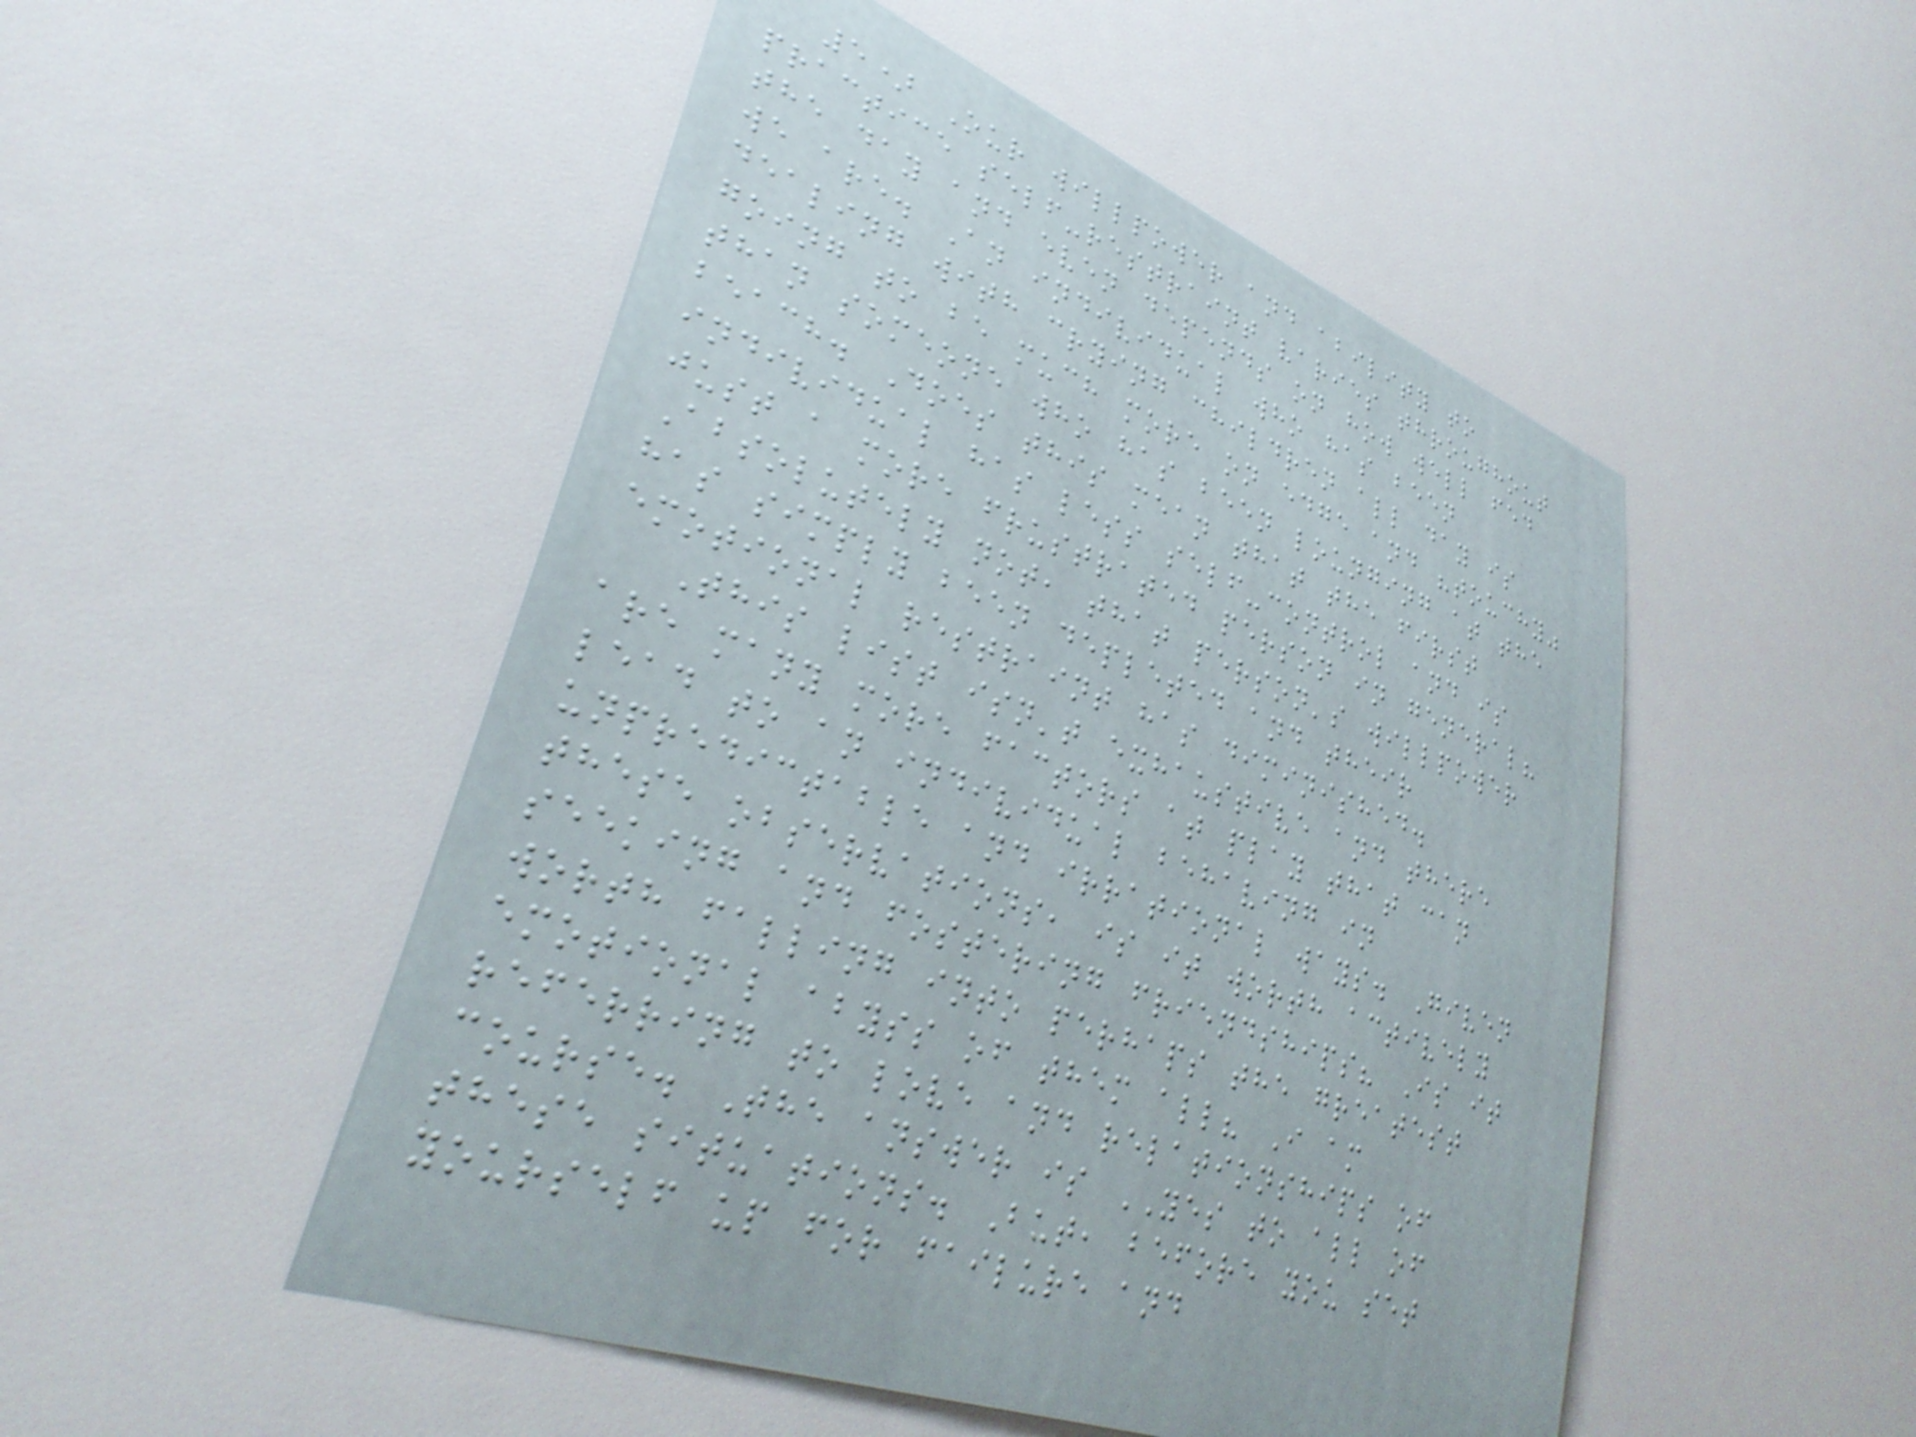5) Our willpower and ability to
practice self-restraint varies throughout
the day and even depends on how well fed
we are. An individual who has been
dealing with crying children all day is
going to be much more on edge and "touchy"
than someone who has been lounging at the
beach. Does this mean that the first
individual has less self-control and is
just a more frustrated person in general?
Absolutely not, that person's willpower
has simply been depleted and their
emotional restraint has diminished.
This list isn't exhaustive and there
are many more factors at play that can
lead to an individual behaving in
unpredictable and irrational ways. Given
these observations, is it worth actively
seeking and fostering friendships? Is it
worth falling into perhaps the greatest
emotional abyss of them all? I am
referring to love and relationships of
course. The answer is YES to all of
these situations. But, before you set
yourself up for failure and
